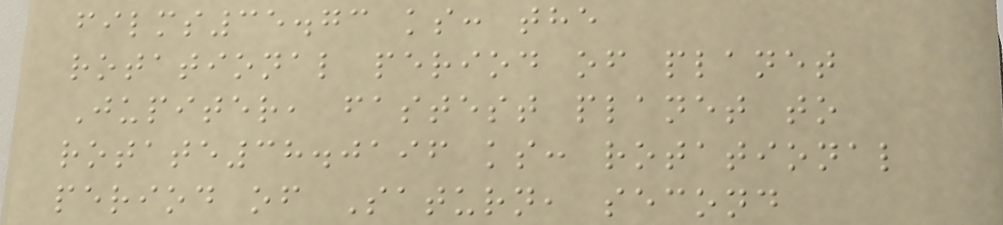films35.73 ks: the
rotational period of planet
Jupiter, fastest planet to
rotate38.0196 ks: rotational
period of Saturn, second
